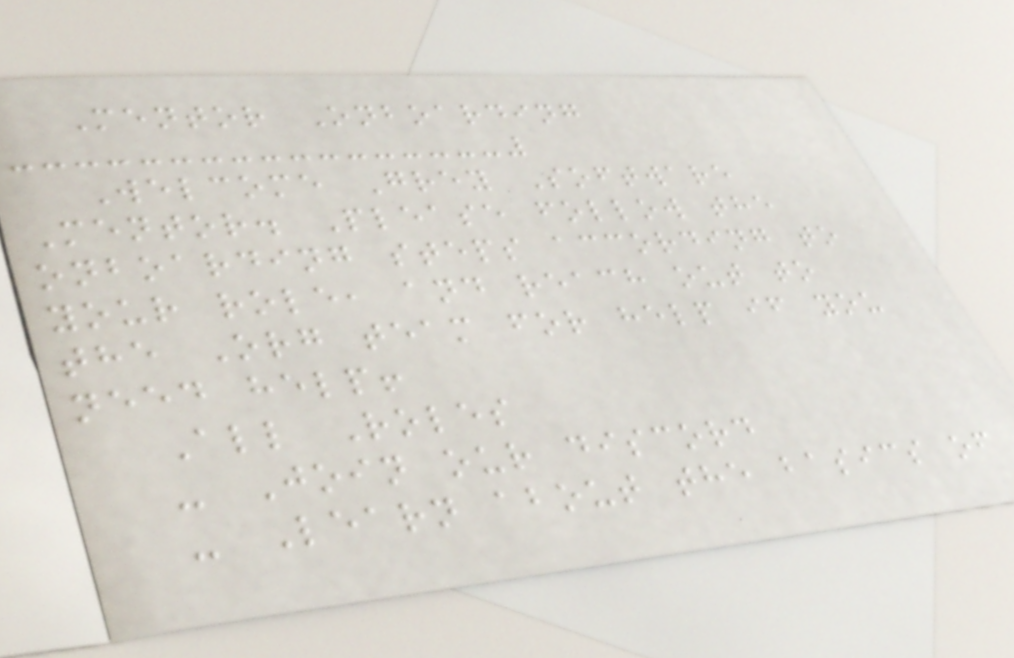Mentor Onboarding
Welcome Grey Software
Mentor. Please follow the
onboarding steps according to
your role, and reach out to
the Org team for help if you
need help!
All Roles
- Join our discord
- Learn about the basics of
